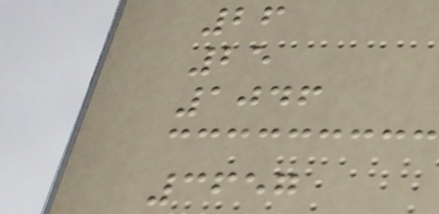26
25
1046
3657
